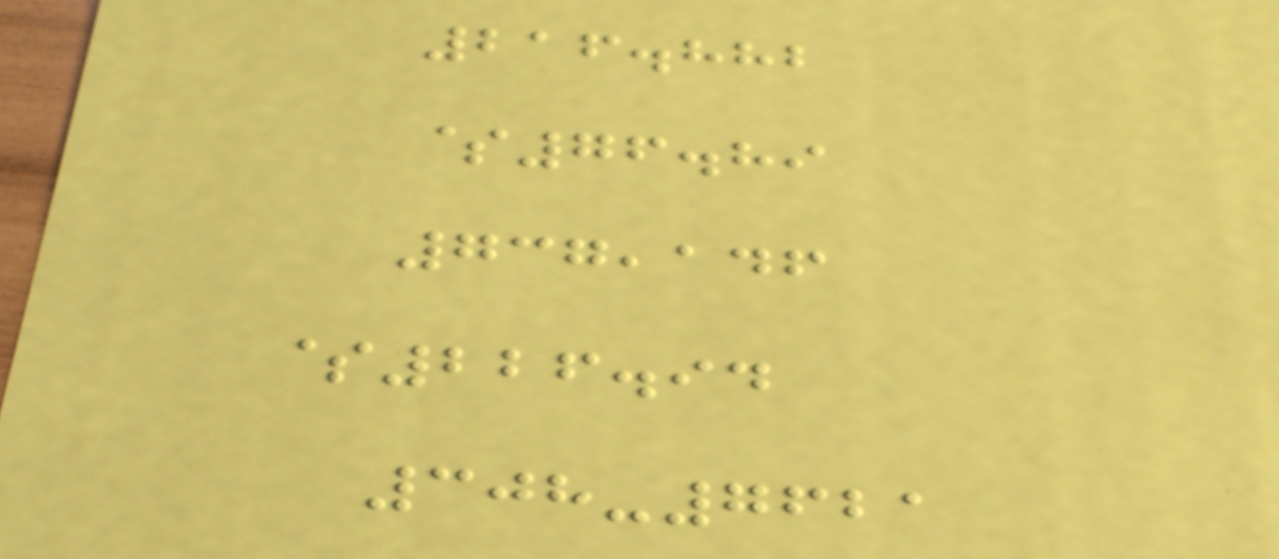216.882
$76.89
737,146
$226.94
308-7621
